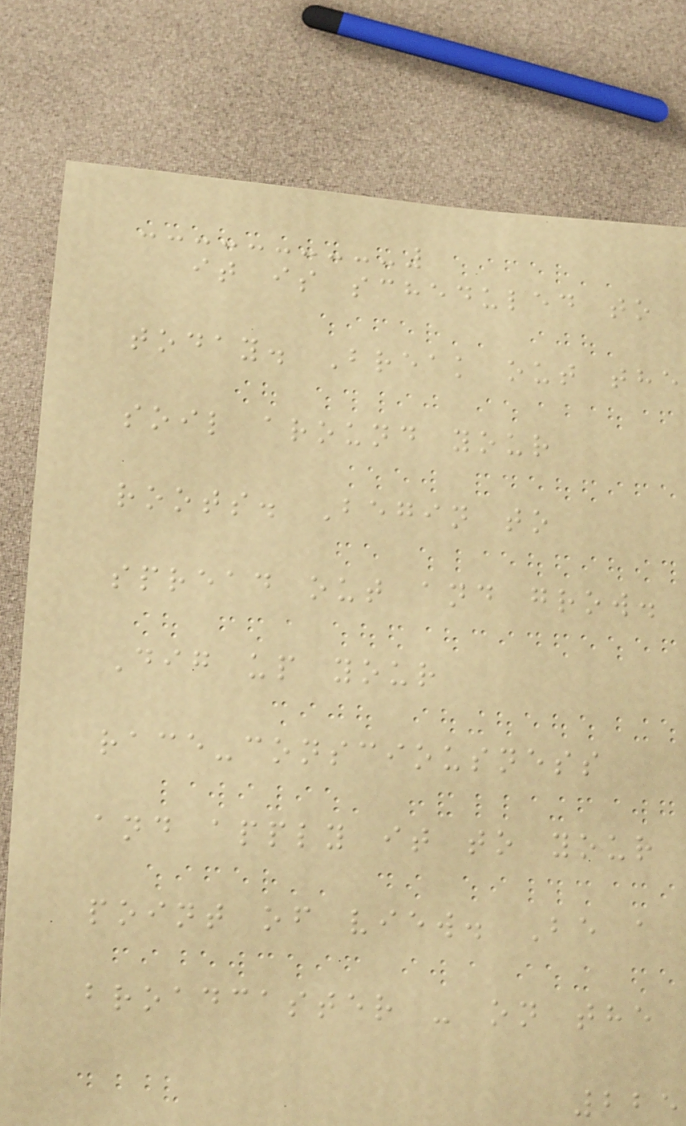it is scheduled to
today. Break out the
soil around your
roots. Begin to
spread out and grow.
Dig up your
race-consciousness
and apply it to your
point of view. Be a
broadcaster - on the
225
